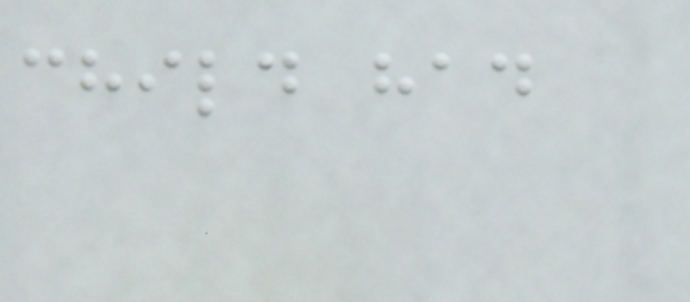child had
